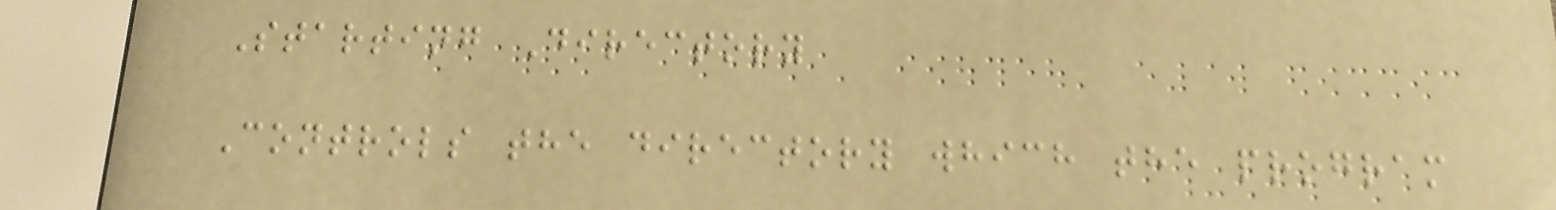Starting Directory
Controls the directory which the program
